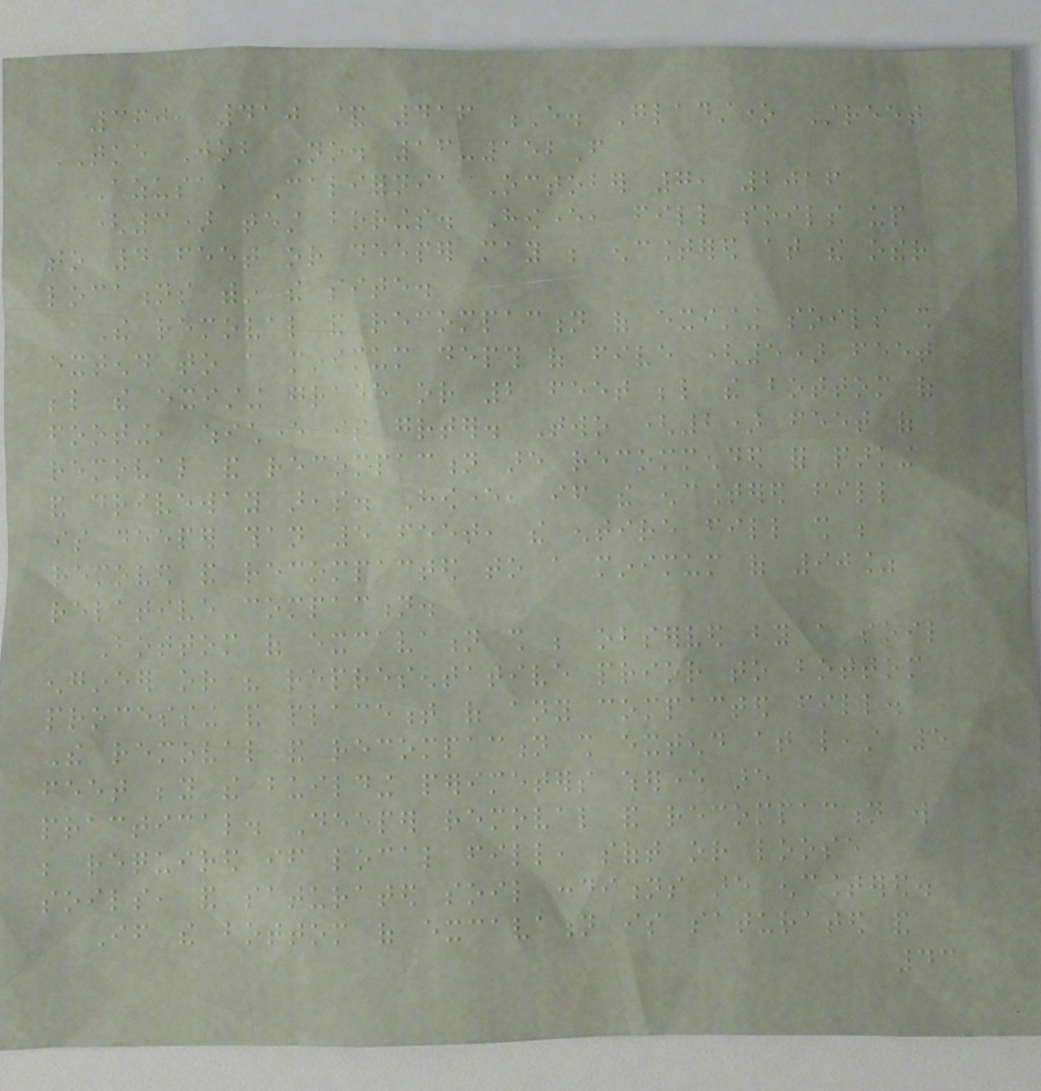360, 410 & 416 E. Gladstone Street
TKE Job No. 16-152F
Azusa, California October 7, 2016
(3) test borings. However, fill soils up
to 4 feet or deeper may be encountered at the other
locations within the site.
The removal and recompaction of existing soils shall
extend to a minimum depth of five (5) feet
below the existing grade or 2 feet below the bottom of
footing, whichever is greater. Two (2) feet of
removal and recompaction are recommended for parking
and driveway areas. However, if the encountered fill
is deeper than 5 feet, the entire fill shall be
removed and recompacted to a minimum of 90%
relative compaction.
Bottom of excavation shall be observed by a soil
engineer or his representative prior to bottom
processing and placement of any compacted fill.
The removal and recompaction shall extend at least 5
feet beyond the building perimeters wherever are
practical. Deeper removal and recompaction will
be required if local fill, soft or loose
soils, and saturated soil conditions are encountered.
If the bottom of excavation is saturated and
43
